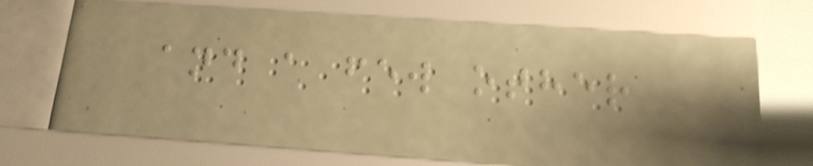and a few other
